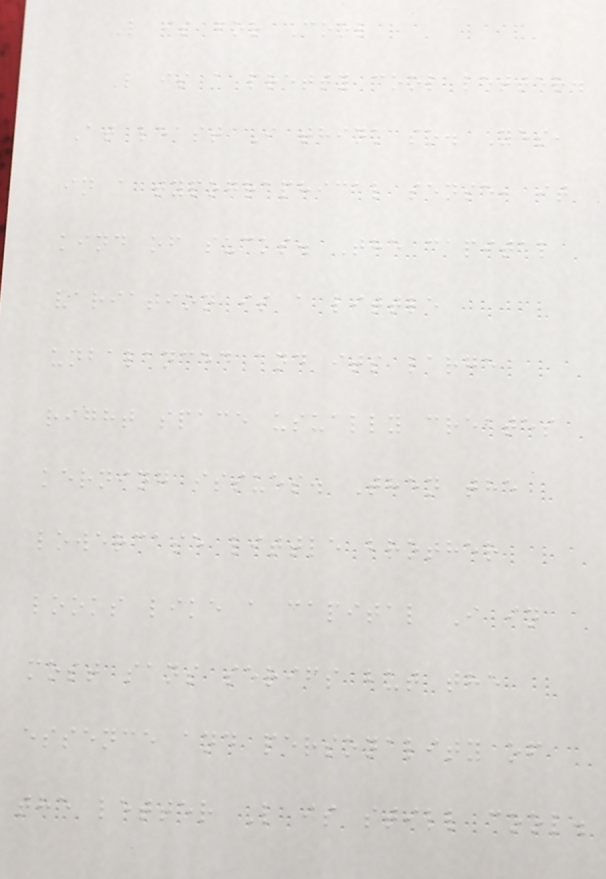L is for Cool
L is a pretty cool letter.
At least I think so. Yes,
in a typographical sense, it
kind of sucks. The capital
variation is a little
unbalanced and its large
right space usually creates
kerning issues. Then the
lowercase little brother
looks like a capital I in
most sans serifs but the
essence and personality of
the letter L is still cool.
